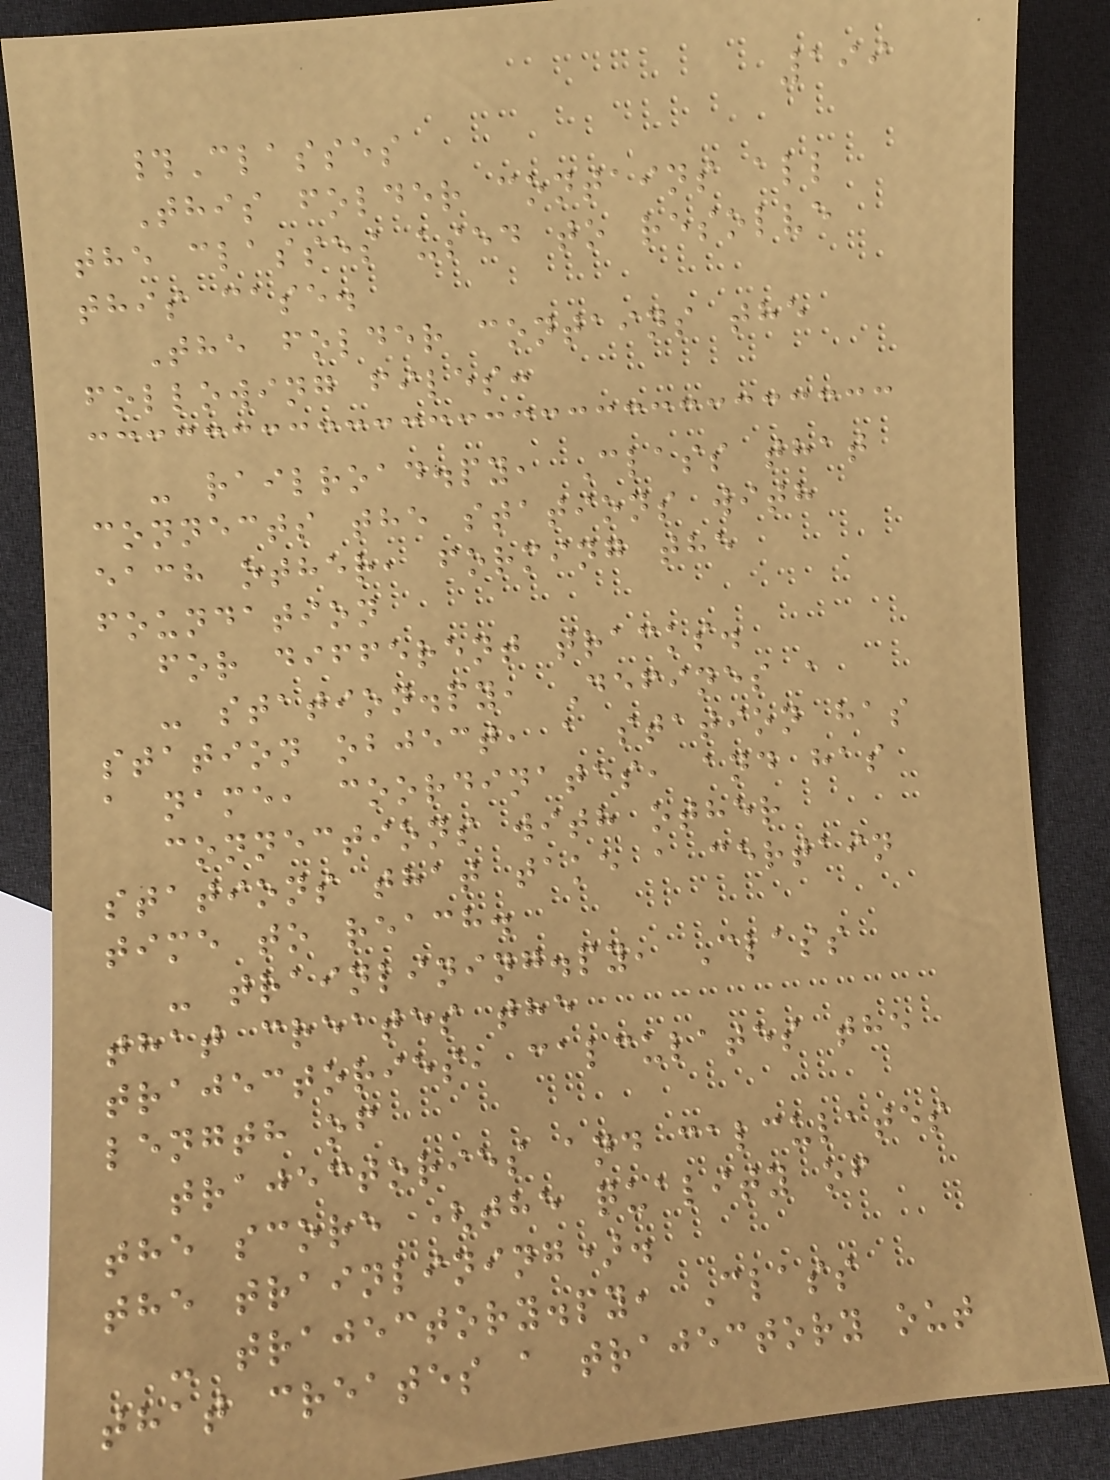199
#Classes
This folder contains all
the classes used to resolve
this case.
The folder contains the
following files:
- railroad.py, Class that
connects the stations with
each other, forming the
foundation
for different tracks.
- station.py, Defines a
station object, a station has
a name, coordinates, and has
connections with other
stations that take a certain
time to reach.
- trainlining.py, Class
that creates the
trajectories, calculates the
length of
trajectories and calculates
the score (the quality of
the trainlining).
- trajectory.py, Class
that creates a trajectory out
